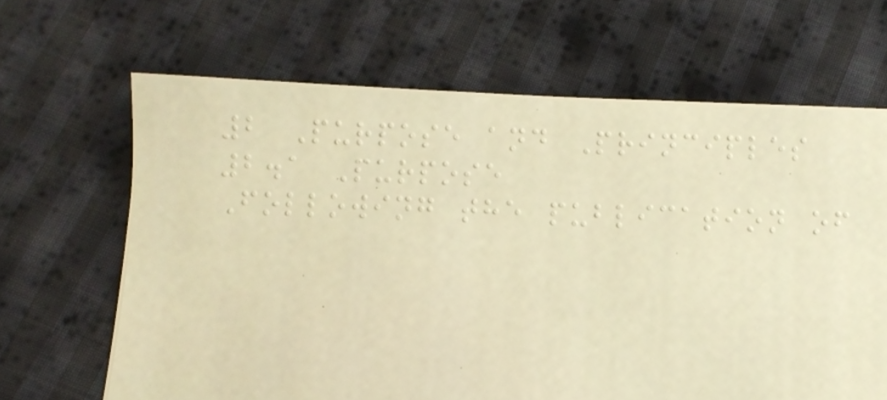2 Purpose and Principles
2.1 Purpose
Following the publication of
